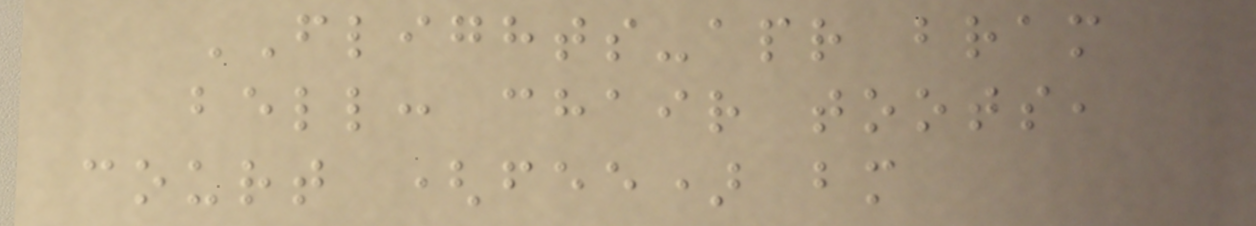FLIGHTS-apr bram
bell: chair toots,
court (fee) bm
